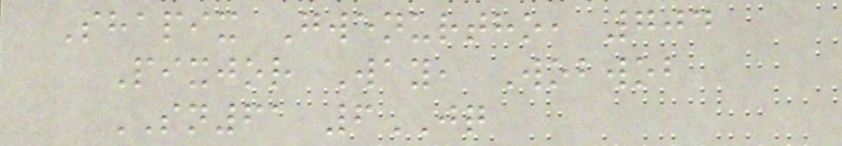Shapix Gwenurtho, 704
Pixjor Way, Wobwob
SN61 6JQ
